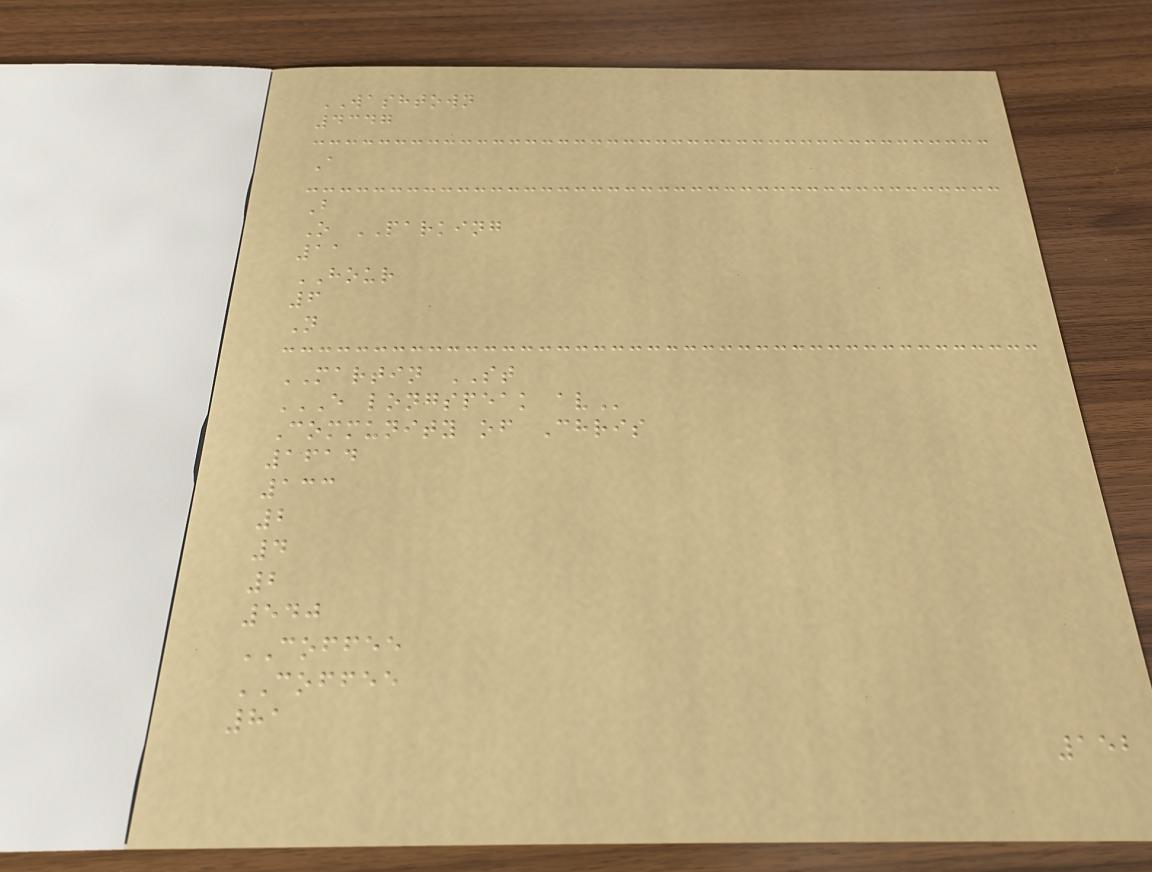WASHTOWN
4347
A
B
O PARKING
11
HOUR
6
N
MARTIN ST
E LONGSPEAK AV
Community of Chris
1614
133
2
4
2
540
COFFEE
COFFEE
81
152
